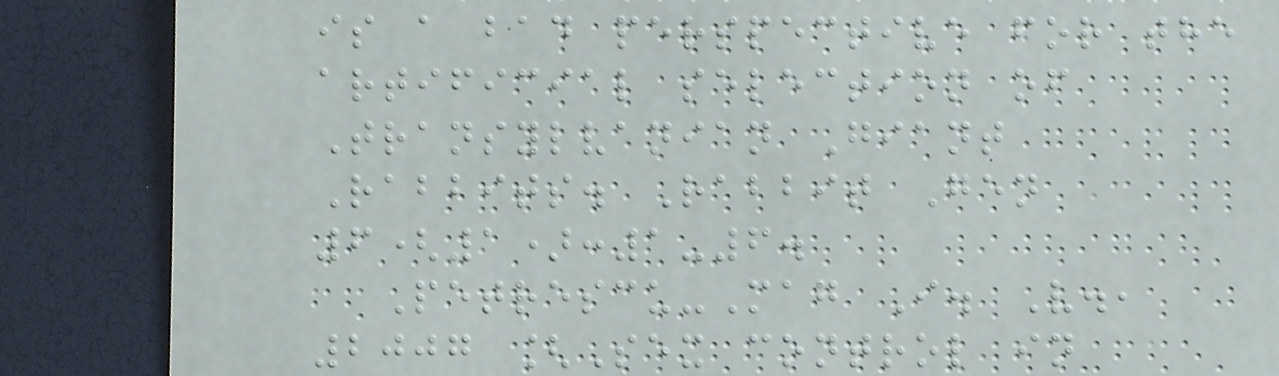is a bad perspective for the
artificial selection of
Transylvanian Giant
Rabbits. Rabbit Gen
6(1):1-6.
Petrescu-Mag I. V.,
2007 [Sex control in
